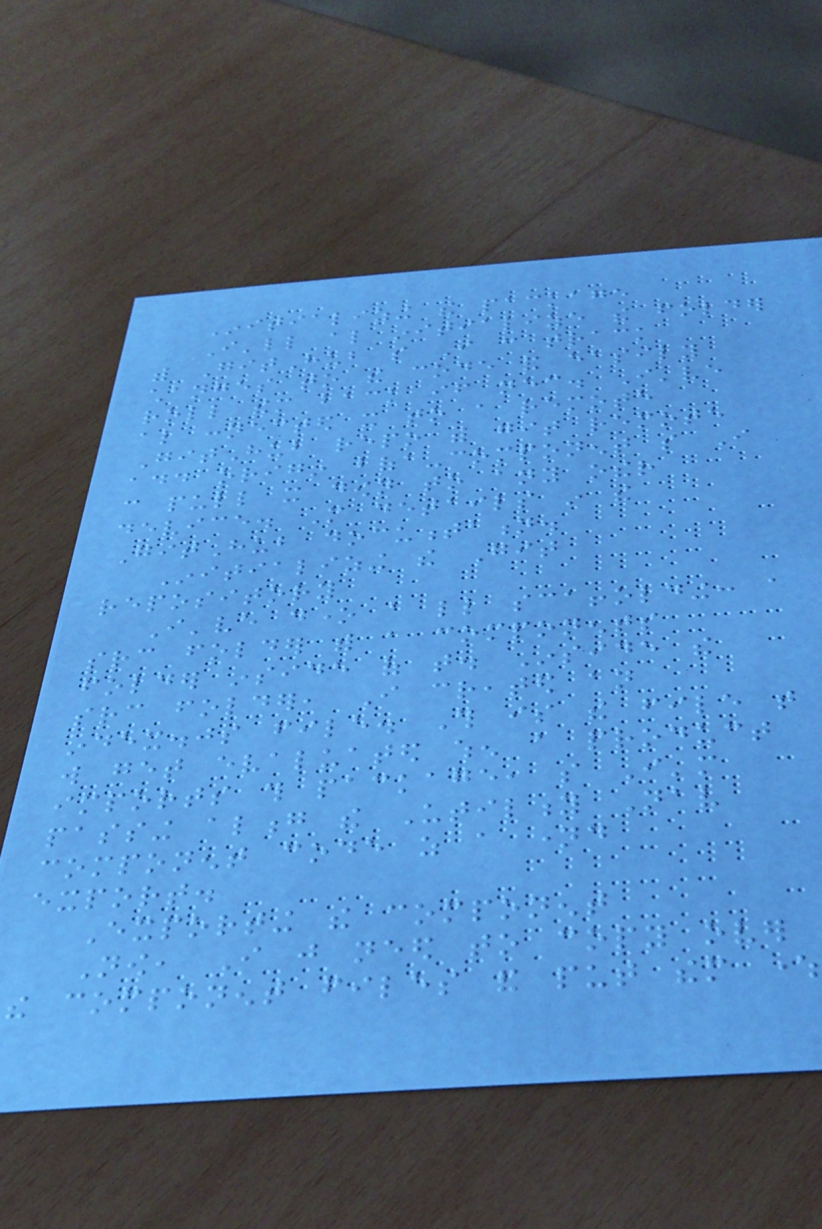Initializing the package
I'll also initialize the folder
with GitHub so I can track
changes to the code and easily
roll them back if necessary. I've
also connected it to a remote
GitHub repo with git remote
add origin bofa-component so I
can pull it down to any other
device. More details in the
GitHub documentation.
Initializing the Git
repository
I've done a little scaffolding: a
src folder with a components
folder inside of that. Inside the
src folder, I created an
index.js file. This is the file that
will get evaluated when a product
imports this package, so I'm
passing along the Utility Nav
component code as a named
export.
Exporting the component
Now, I just need to copy over
the component files and put them where
